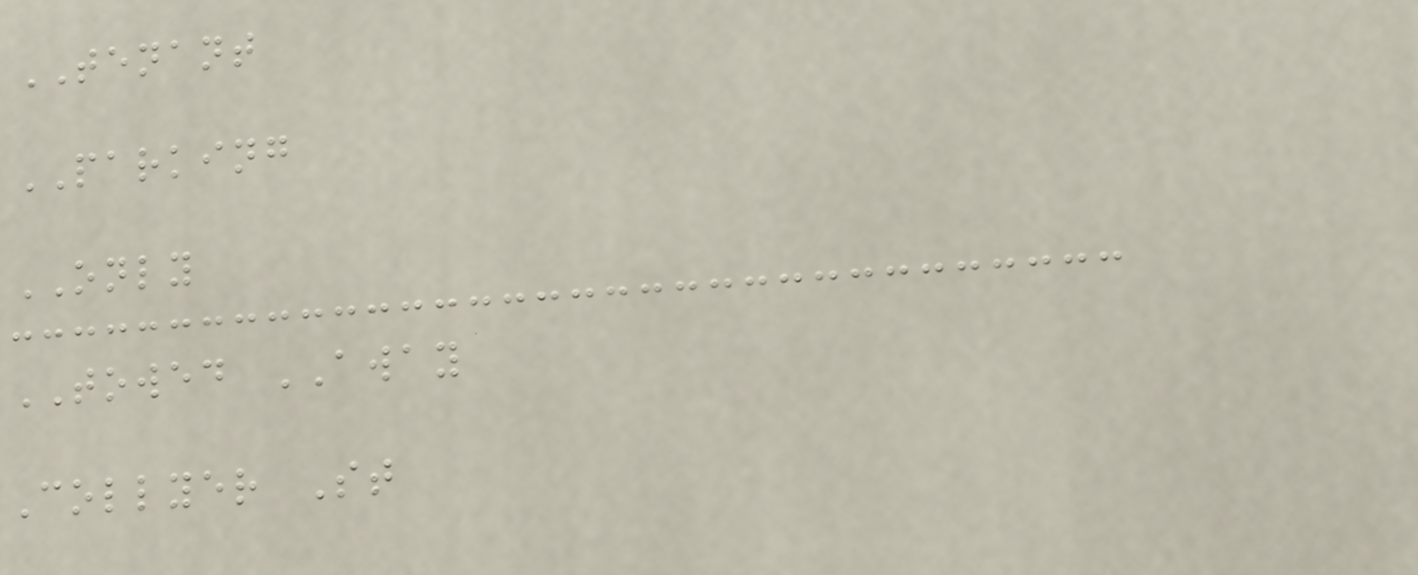TENANT
PARKING
ONLY
TOWED AWAY
Collyer St
